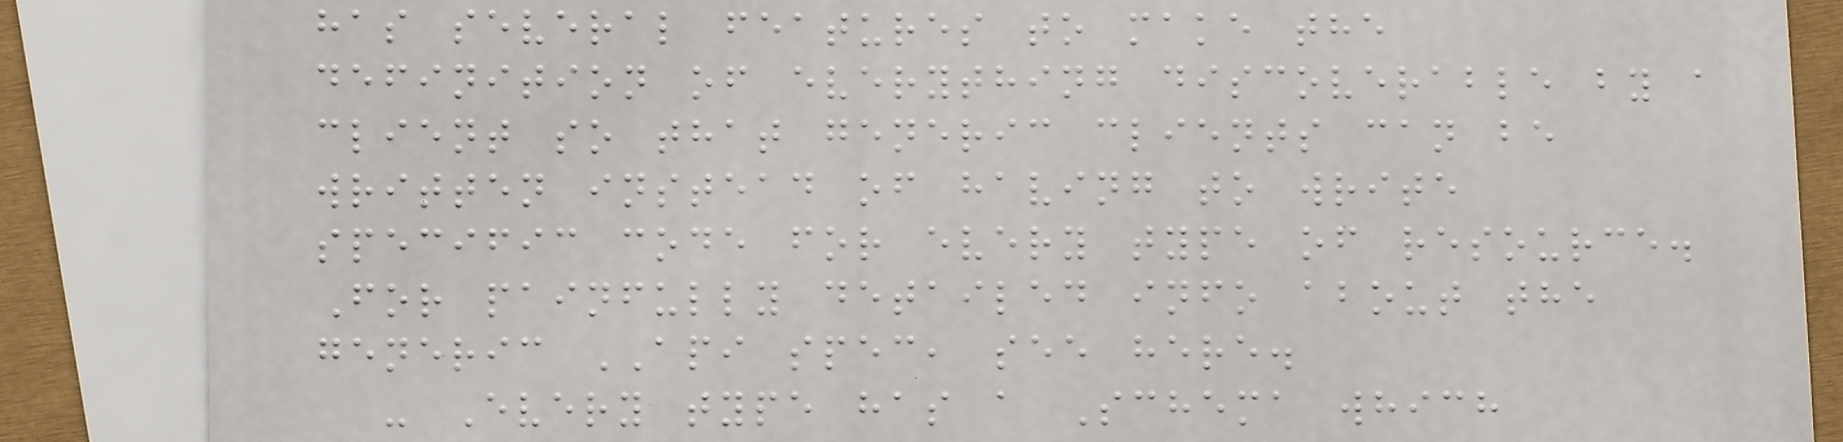has several features to make the
definition of everything discoverable by a
client so that generic clients can be
written instead of having to write
specific code for every type of resource.
For painfully detailed info about the
generic API spec, see here.
- Every type has a Schema which
